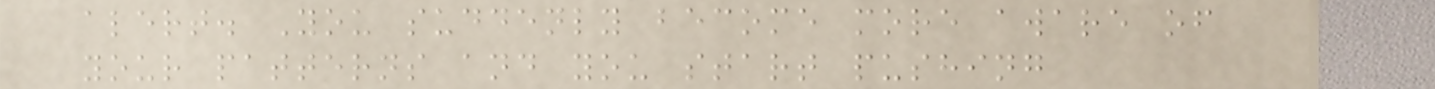alert. You suddenly become more aware of
your patterns and you start pushing
